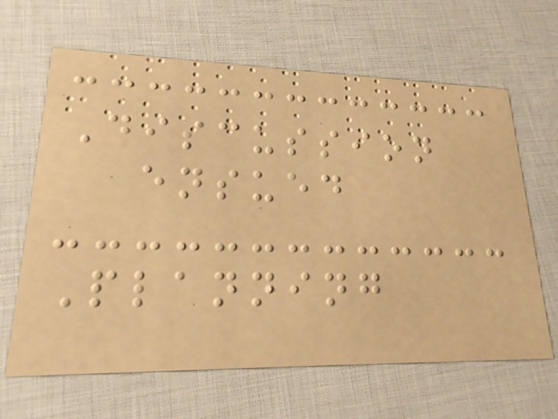Discussion
ensued
Planning
